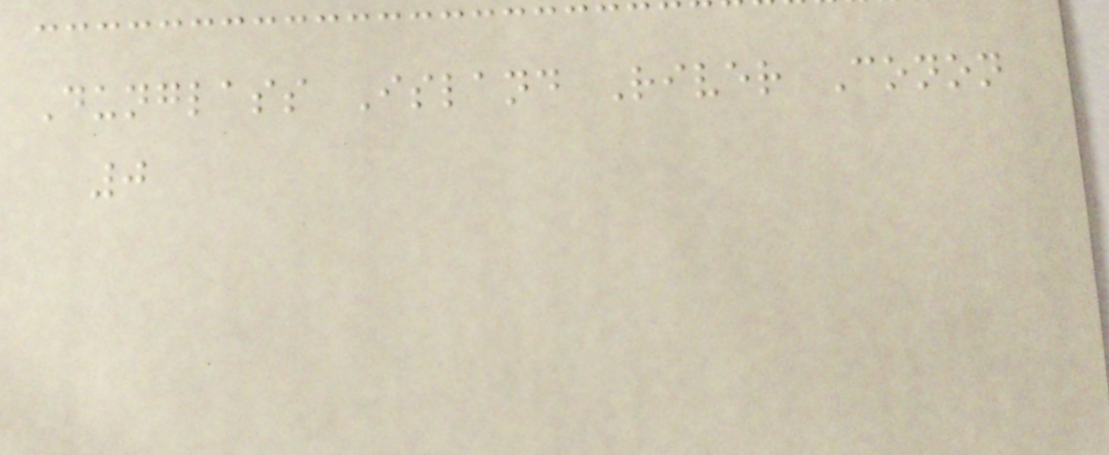Dunglass Island River Conon
0
